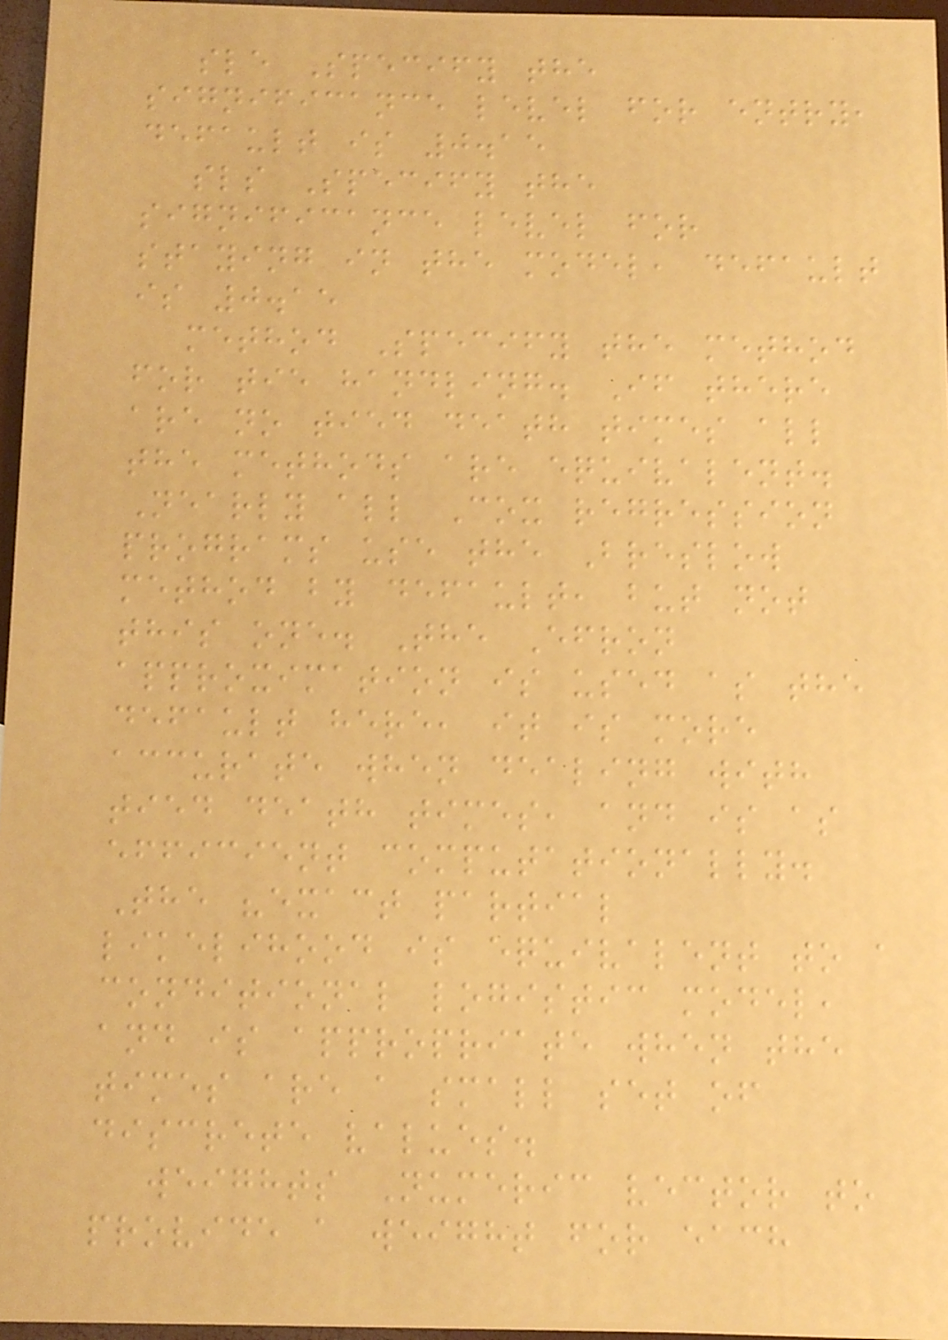sle Specify the
significance level for entry,
default is 0.15
sls Specify the
significance level for
staying in the model, default
is 0.15
method Specify the method
for tie handling. If there
are no tied death times all
the methods are equivalent.
Nearly all Cox regression
programs use the Breslow
method by default, but not
this one. The Efron
approximation is used as the
default here, it is more
accurate when dealing with
tied death times, and is as
efficient computationally.
The "exact partial
likelihood is equivalent to a
conditional logistic model,
and is appropriate when the
times are a small set of
discrete values.
weights Numeric vector to
provide a weight for each
